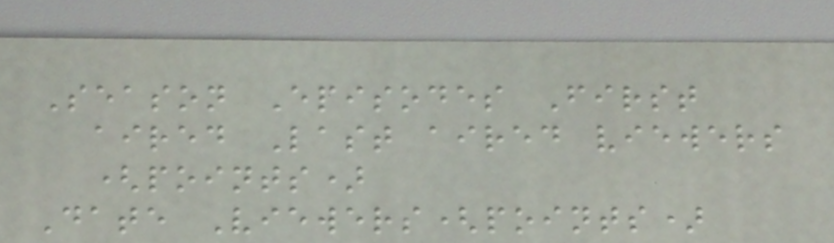Season Episodes First
aired Last aired viewers
(points)
Date Viewers(points)
